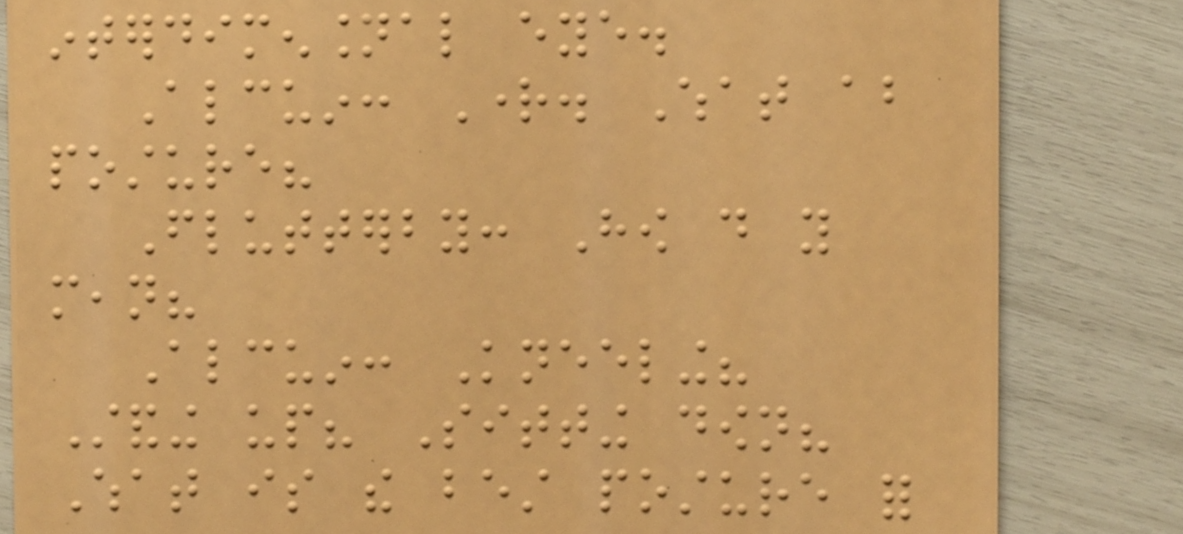interdimensional eye.
Alcuin: Right. What about
posture?
Flutterby: How do you
mean?
Alcuin: Kneeling?
Standing up? Sitting down?
What is the best posture for
